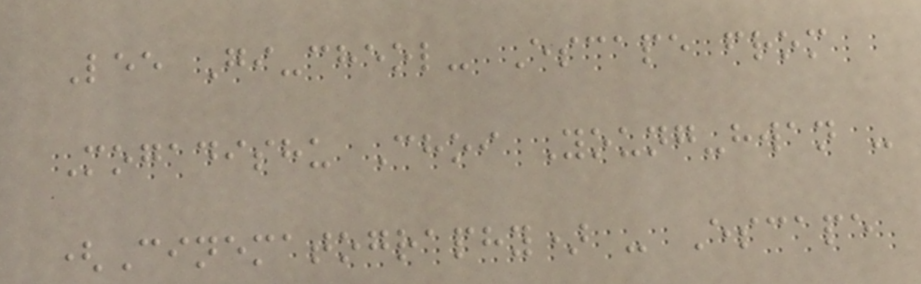Lee Gi-cheol- Escape from
Mogadishu Choi Young-hwan -
(Cinematography) - Escape
